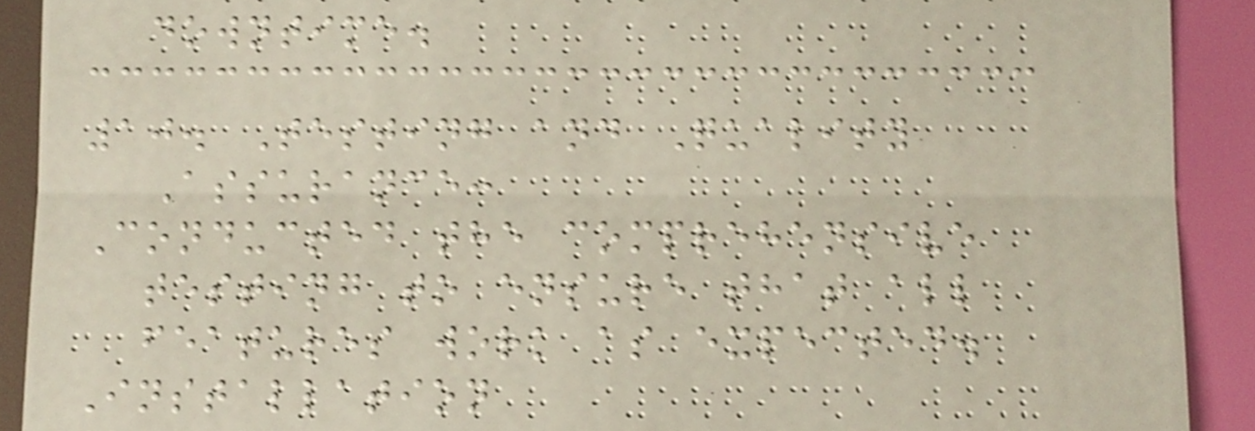downtime.
10. Testing and Quality
Assurance:
Conducted the comprehensive
testing to ensure that all
features work as expected.
Installation
